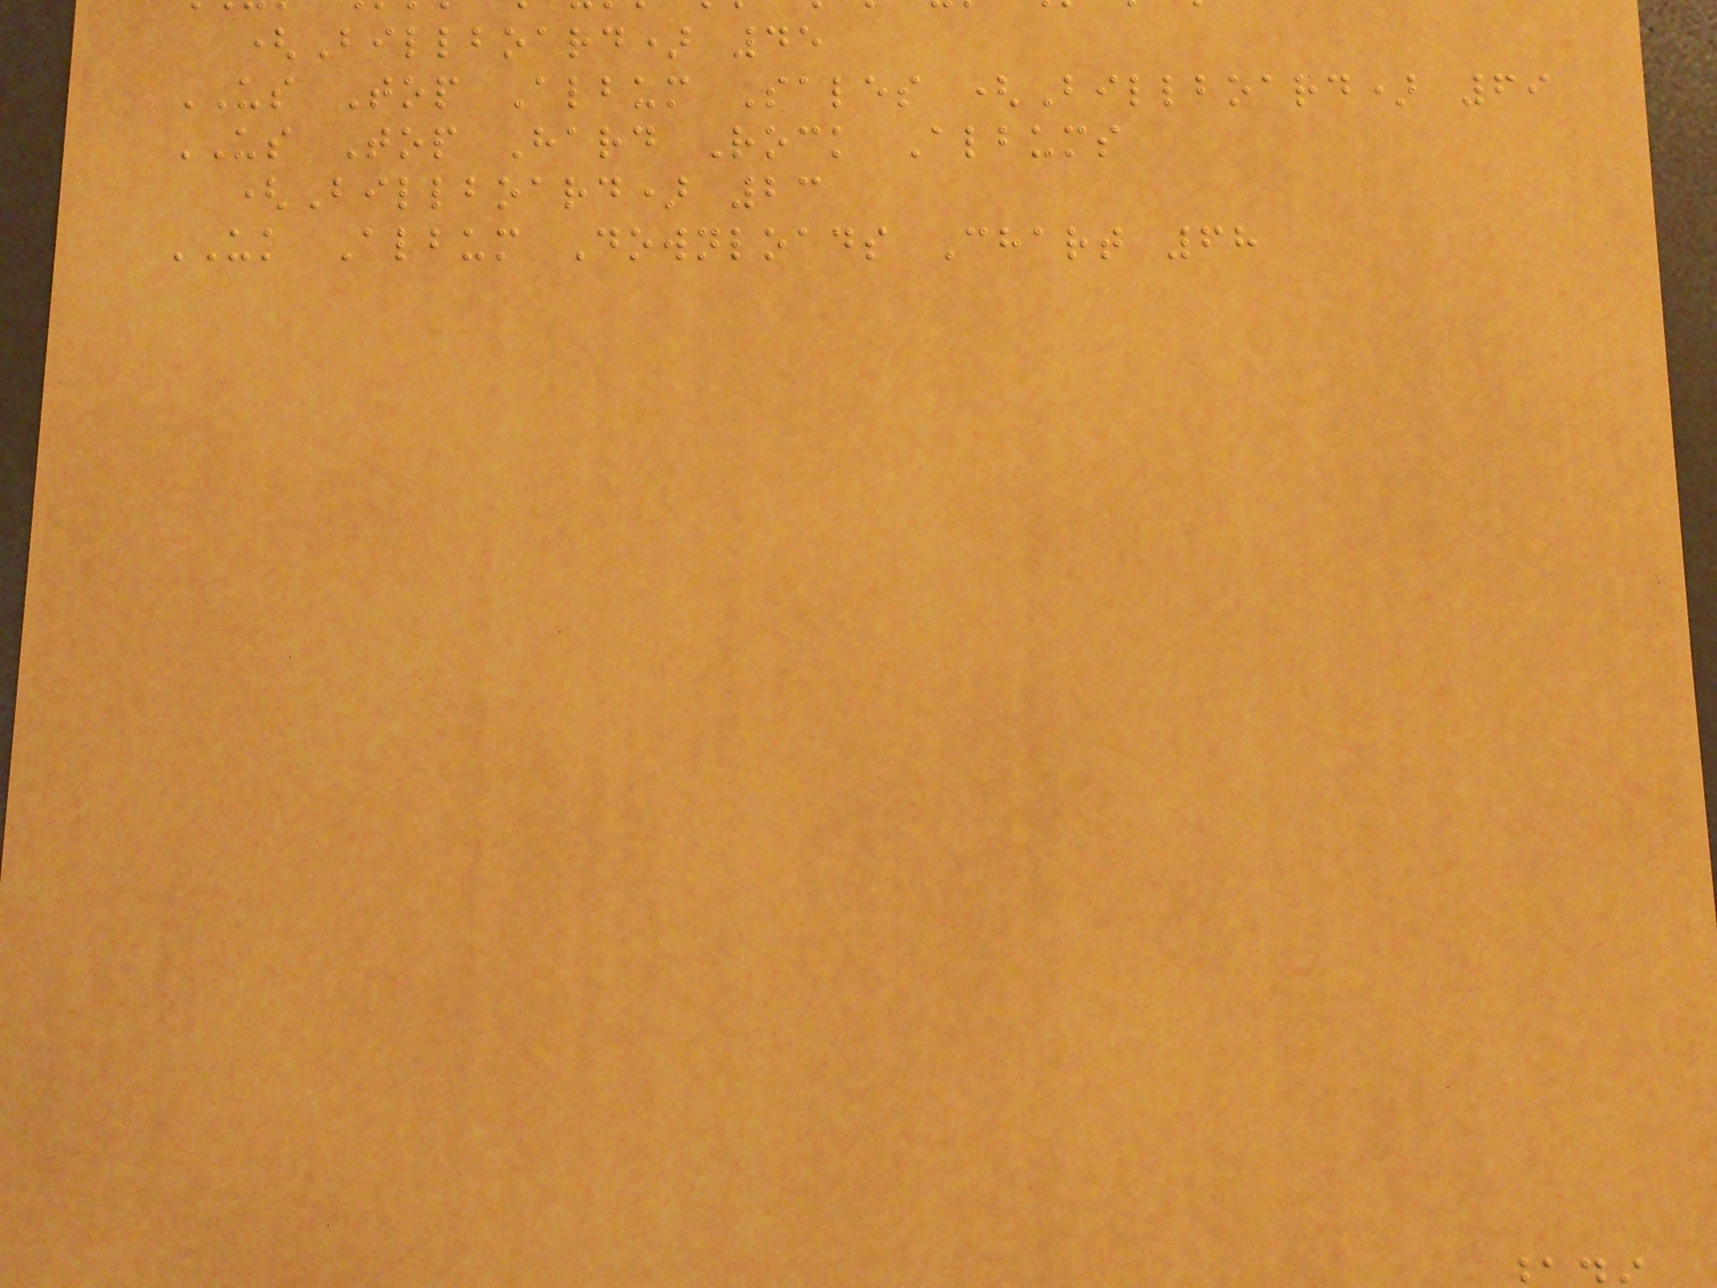(Billboard) 45
US Top Album Sales (Billboard) 69
US Top Hard Rock Albums
(Billboard) 23
UK Album Downloads Chart 68
